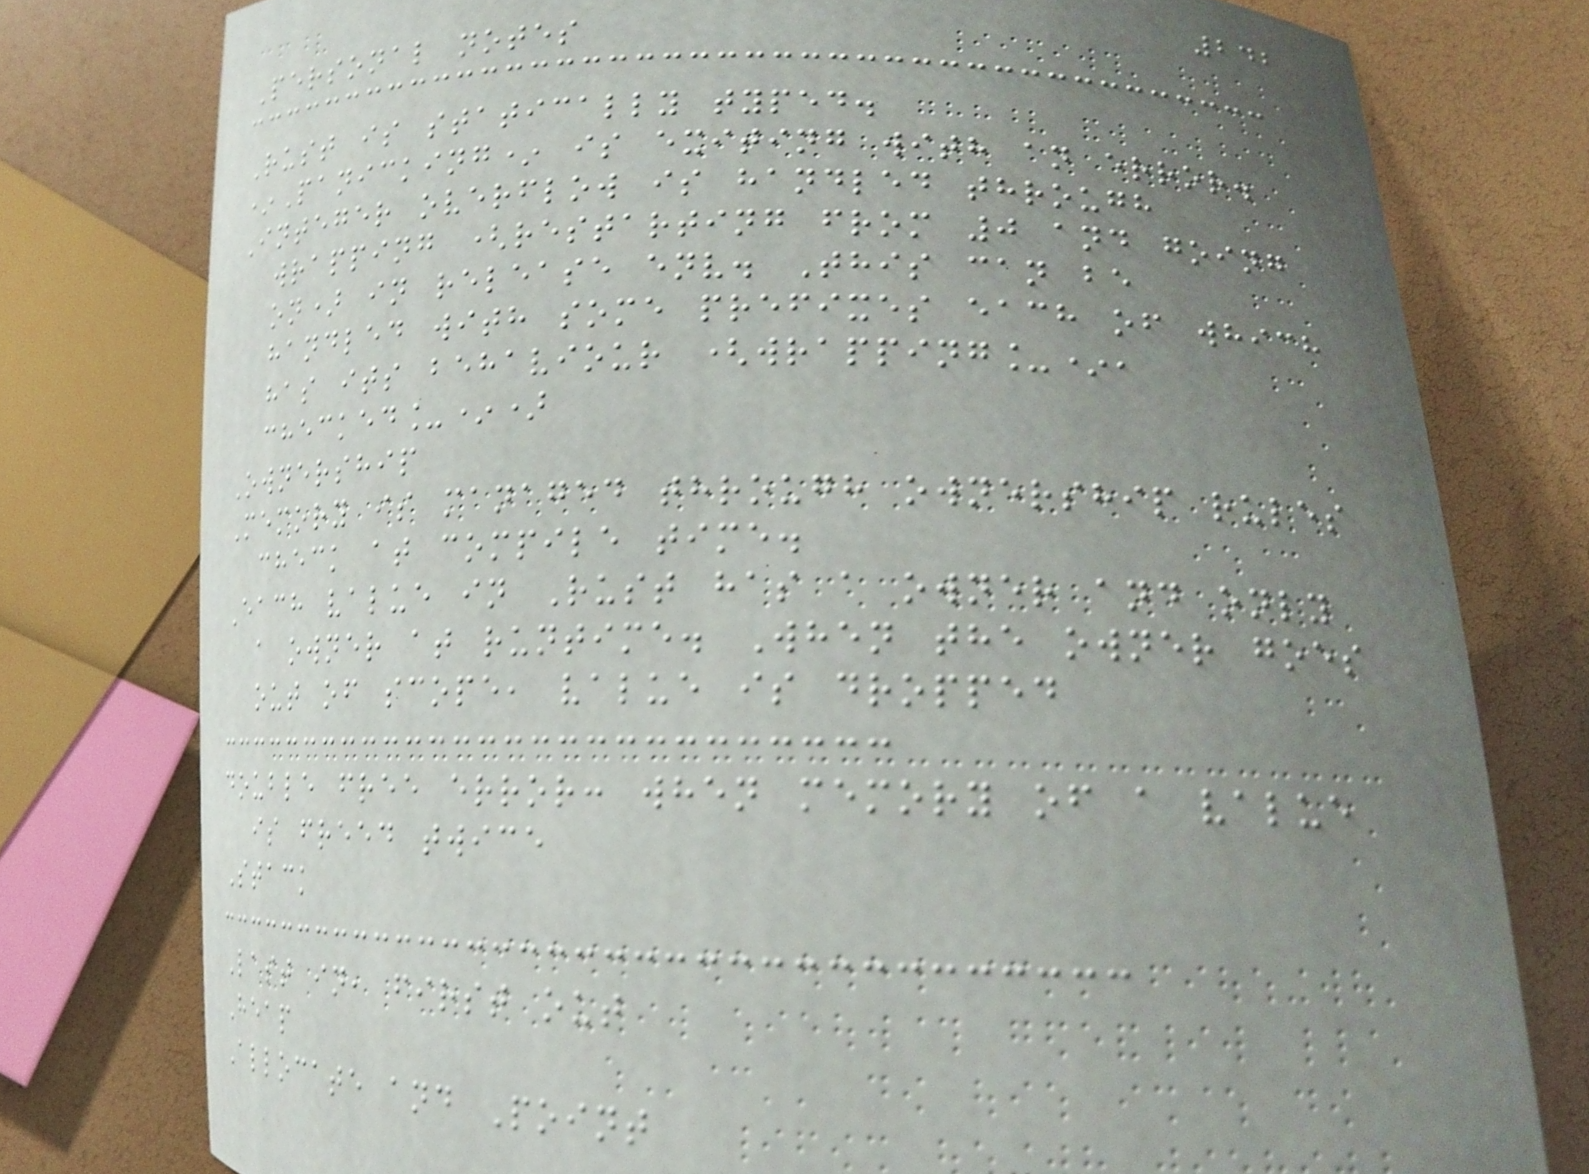242
Personal notes
Rust is statically typed.
*Panicking* is exiting with an error.
Integer overflow is handled through
wrapping (restarting from 0 and going
on) in release env. This can be
handled with some prefixes each of which
has its behaviour (wrapping_*,
checked_*)
Ownership
Memory is managed through ownership rules
check at compile time.
Each value in Rust has a owner and only
a owner at runtime. When the owner goes
out of scope, value is dropped
double free error: when memory of a value
is freed twice
Stack
Last in, first out
Heap
Allocate and Point
